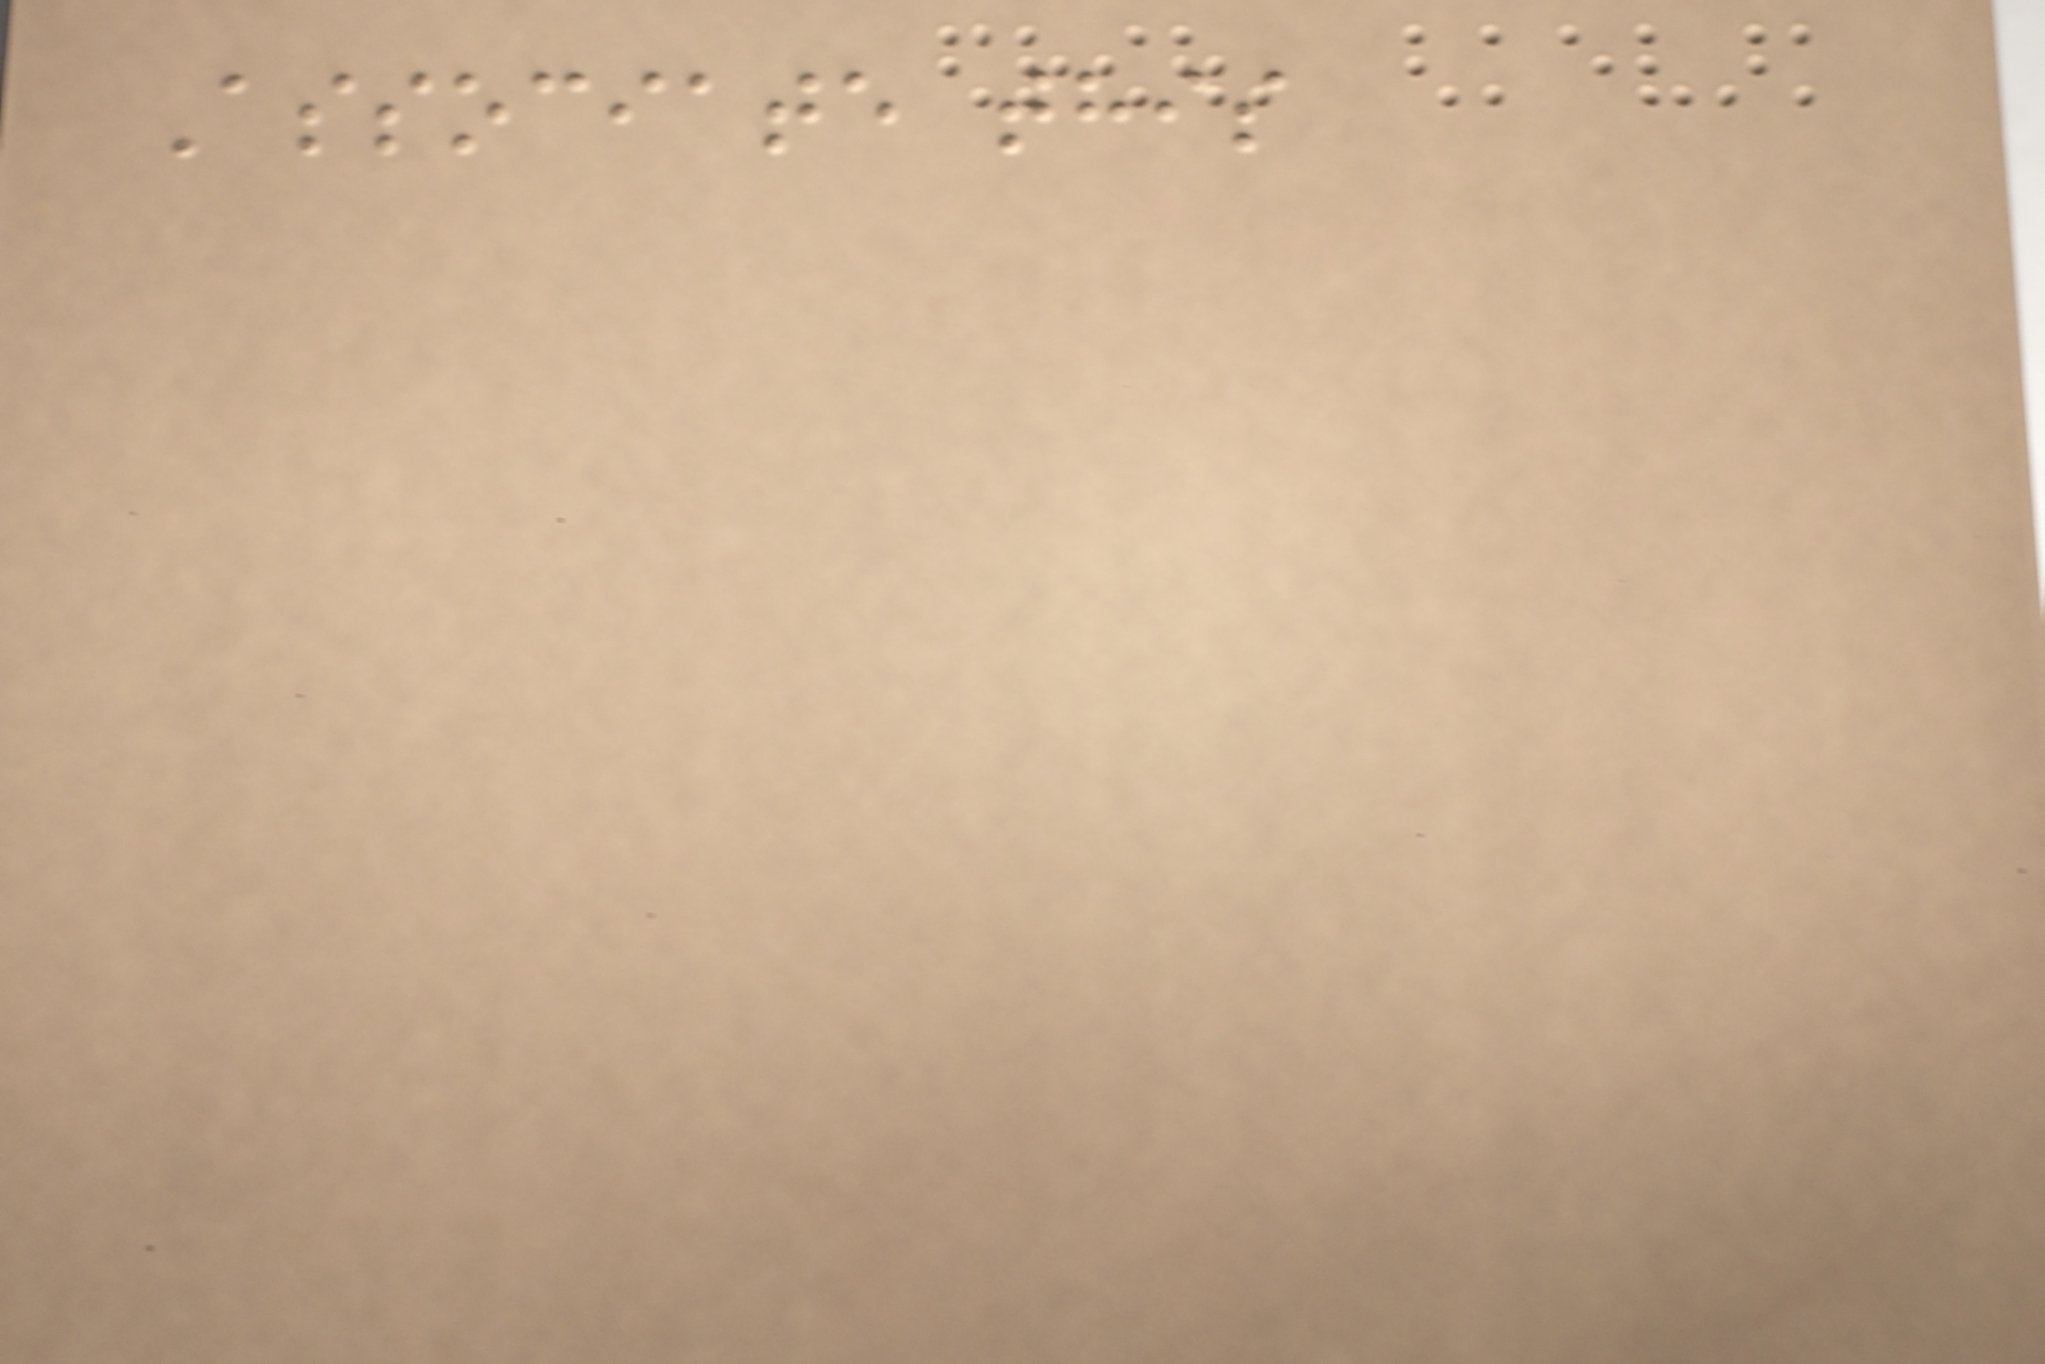Associate this
